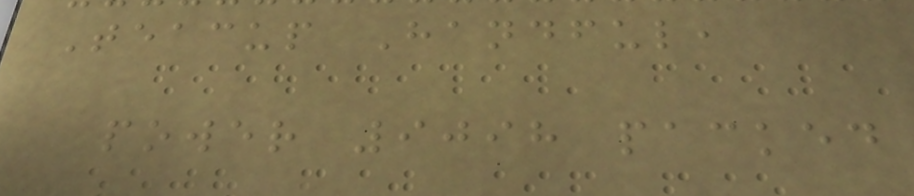Teacup Handful,
power 9098 packed
